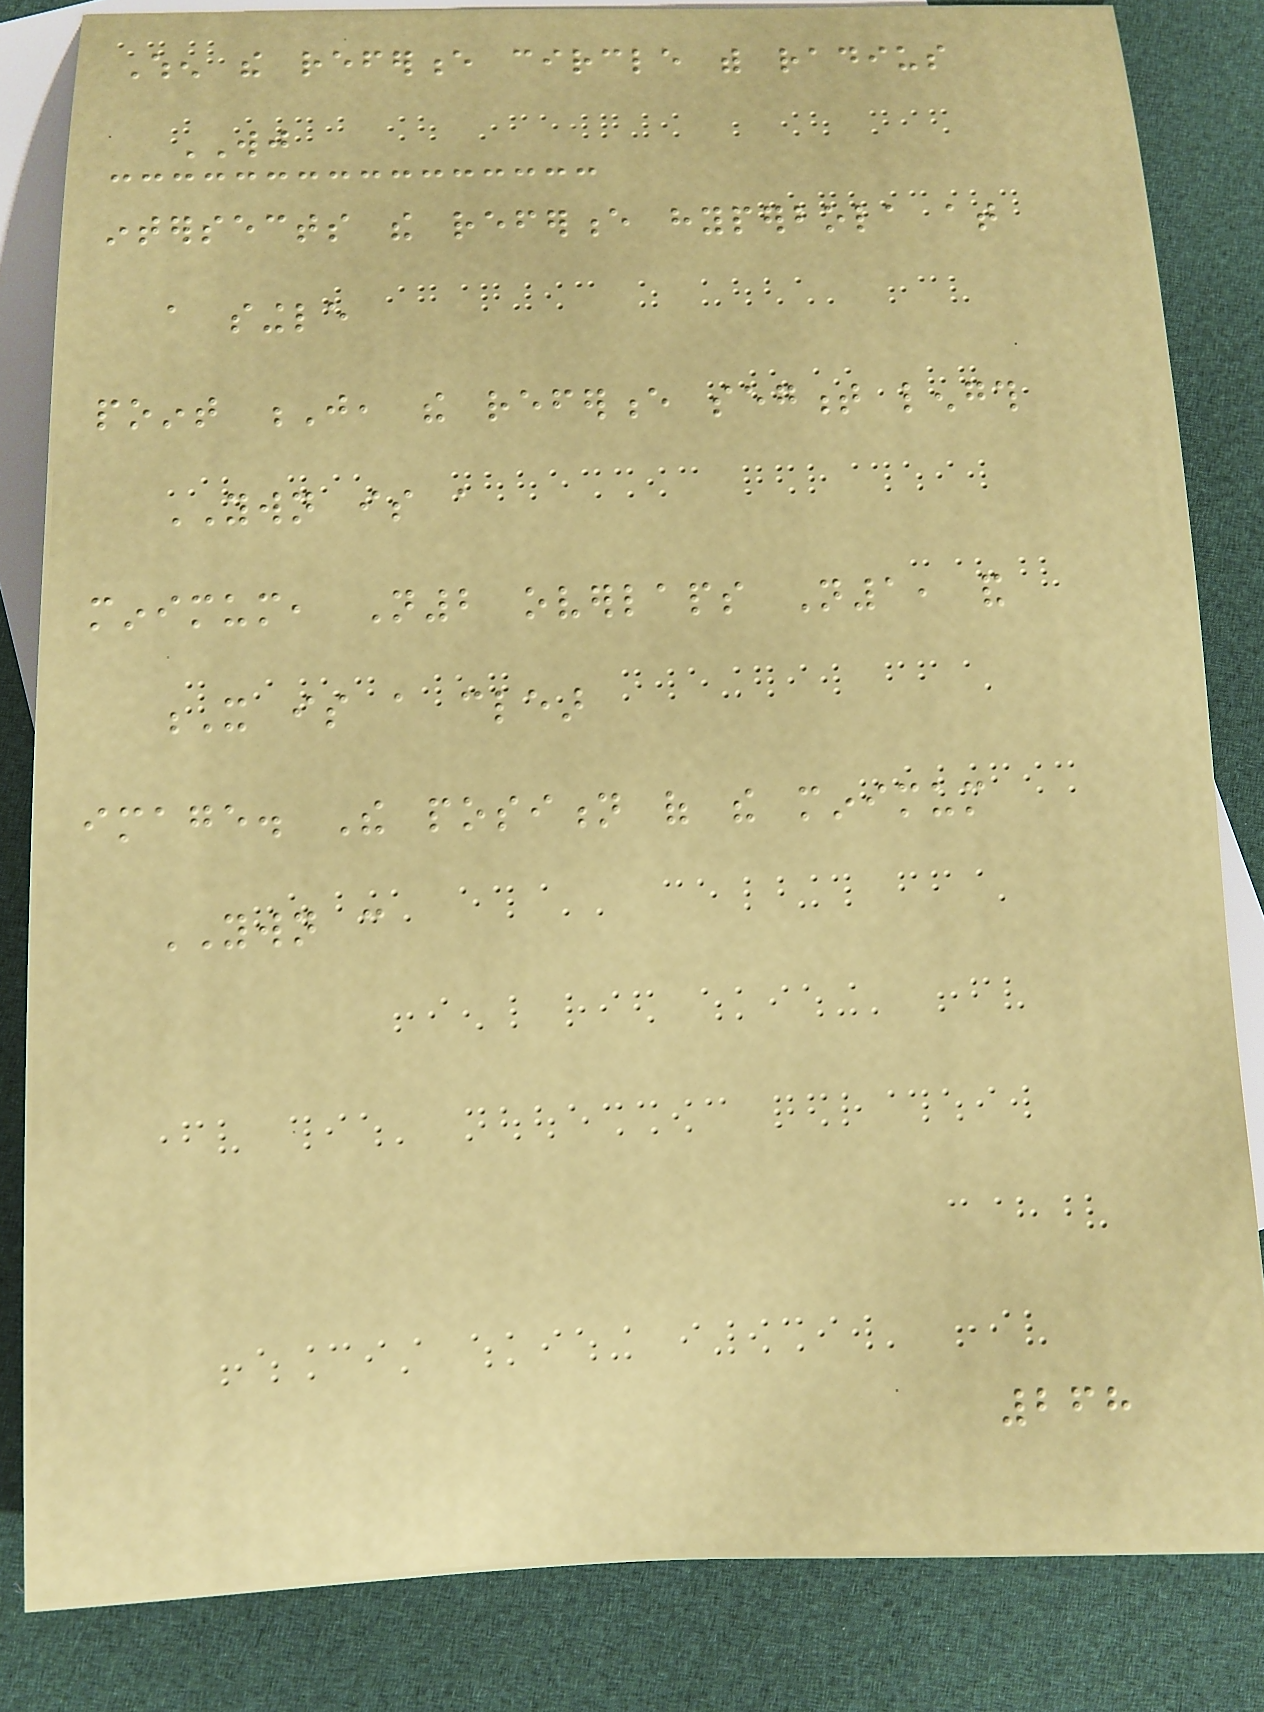When the reference circle with radius
WJ
intersects the reference hyperbola at
a single
point J, the reference segment length
YWN is a
minimum, N2 overlaps N1, and
X is a clear
image. The position of the minimum
YWN can
268
